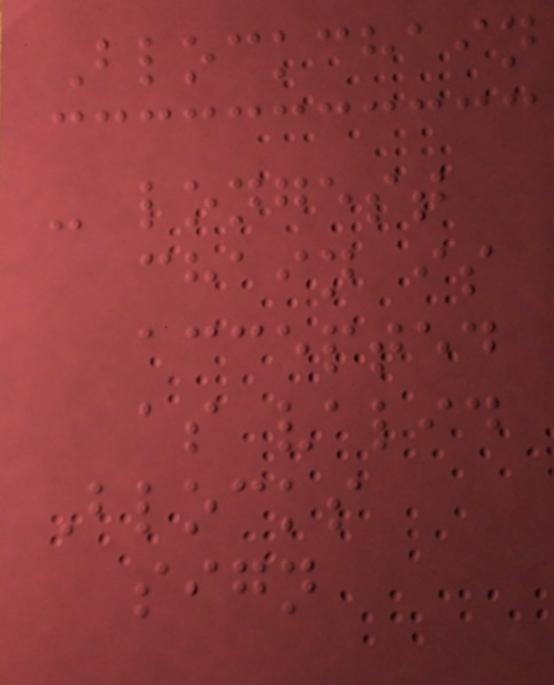Blockchain
- longest
chain is
accepted
as valid
Blocks
sign
